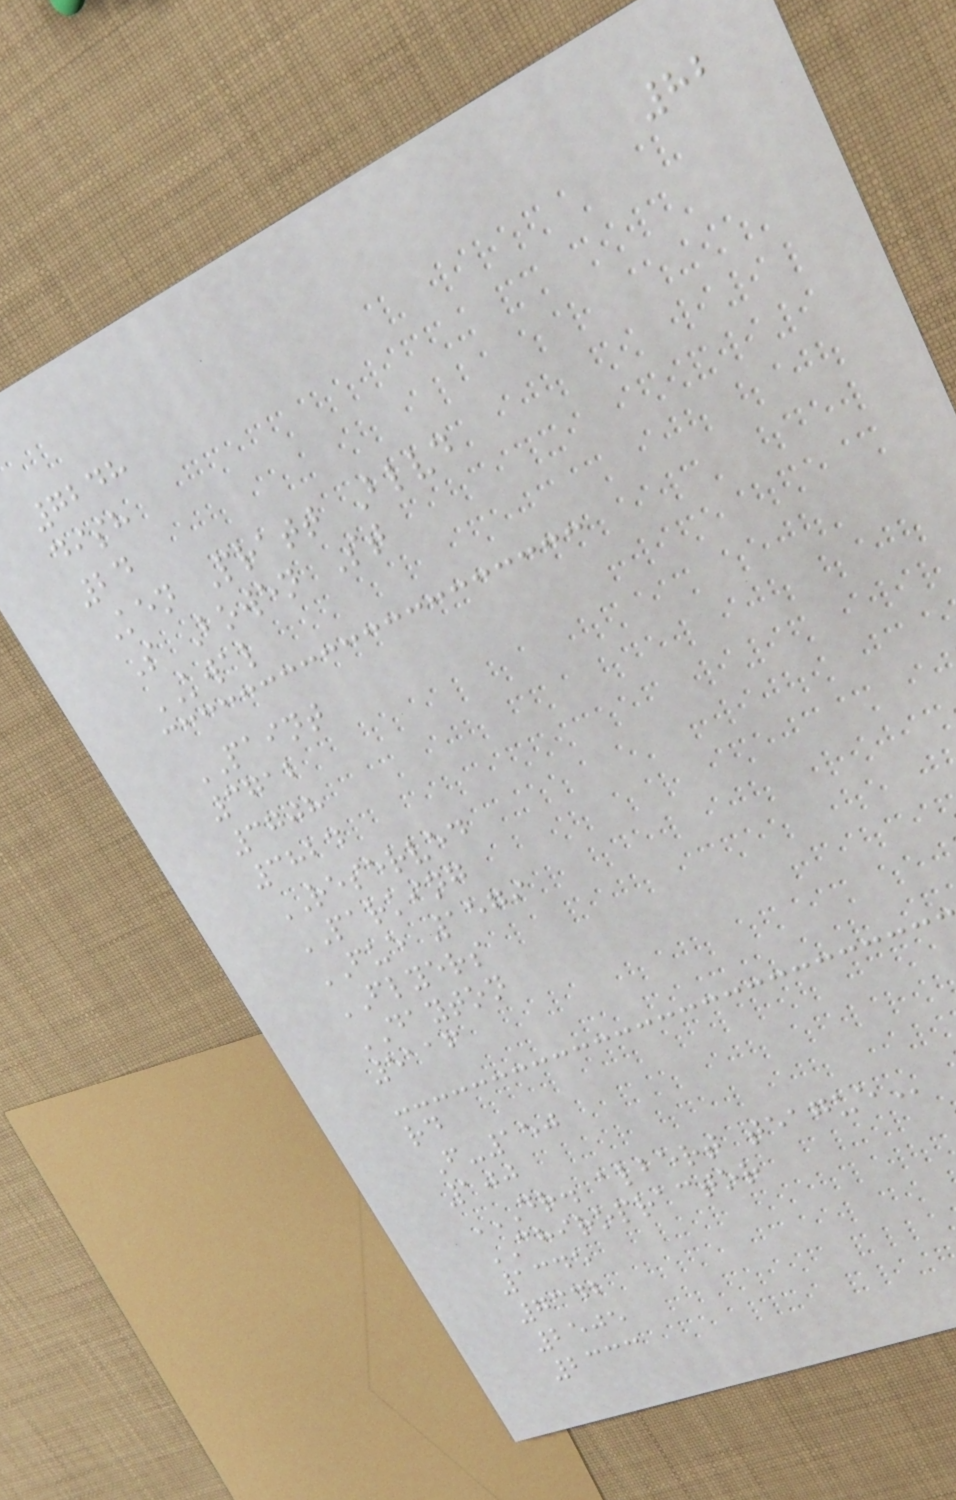82
7248
dish
24
Ken Pratt Blvd
S Bowen St
KWAL
PAINT
3712
3708
3824
RESERVED
PARKING
FUE 1579
FLYERS
DAYTON
5116
rd
F-150
100
DR. ALBERT TEAGUE
CHIROPRACTOR
1345
7342
2505
2333
